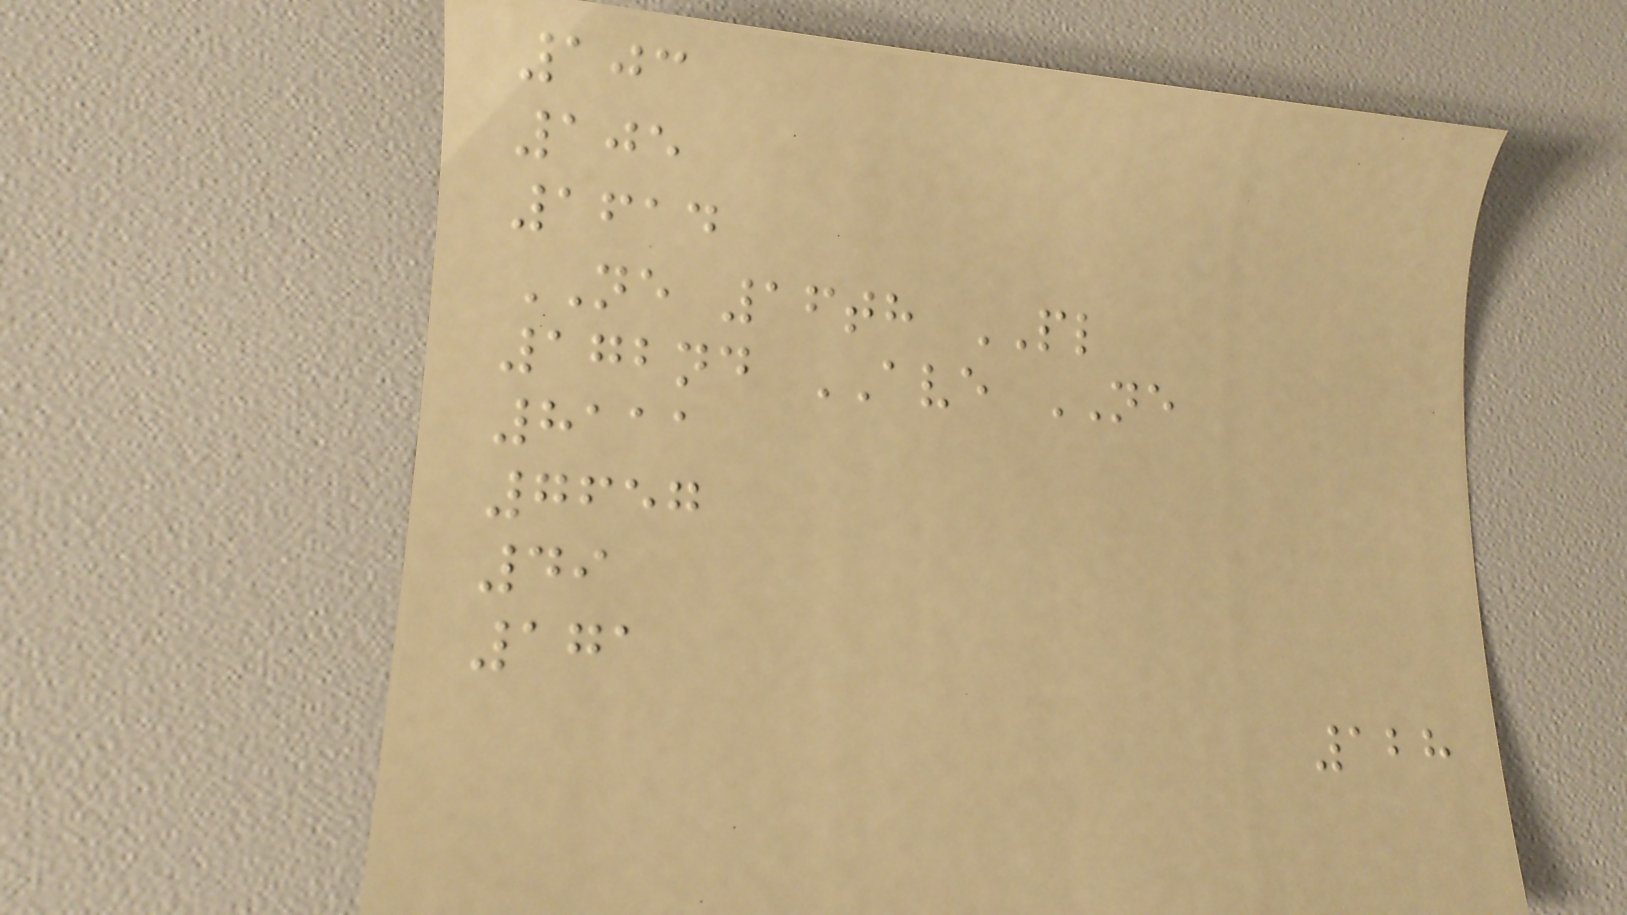103
105
1614
NE 16th PL
172nd AVE NE
8111
7657
49
171
128
